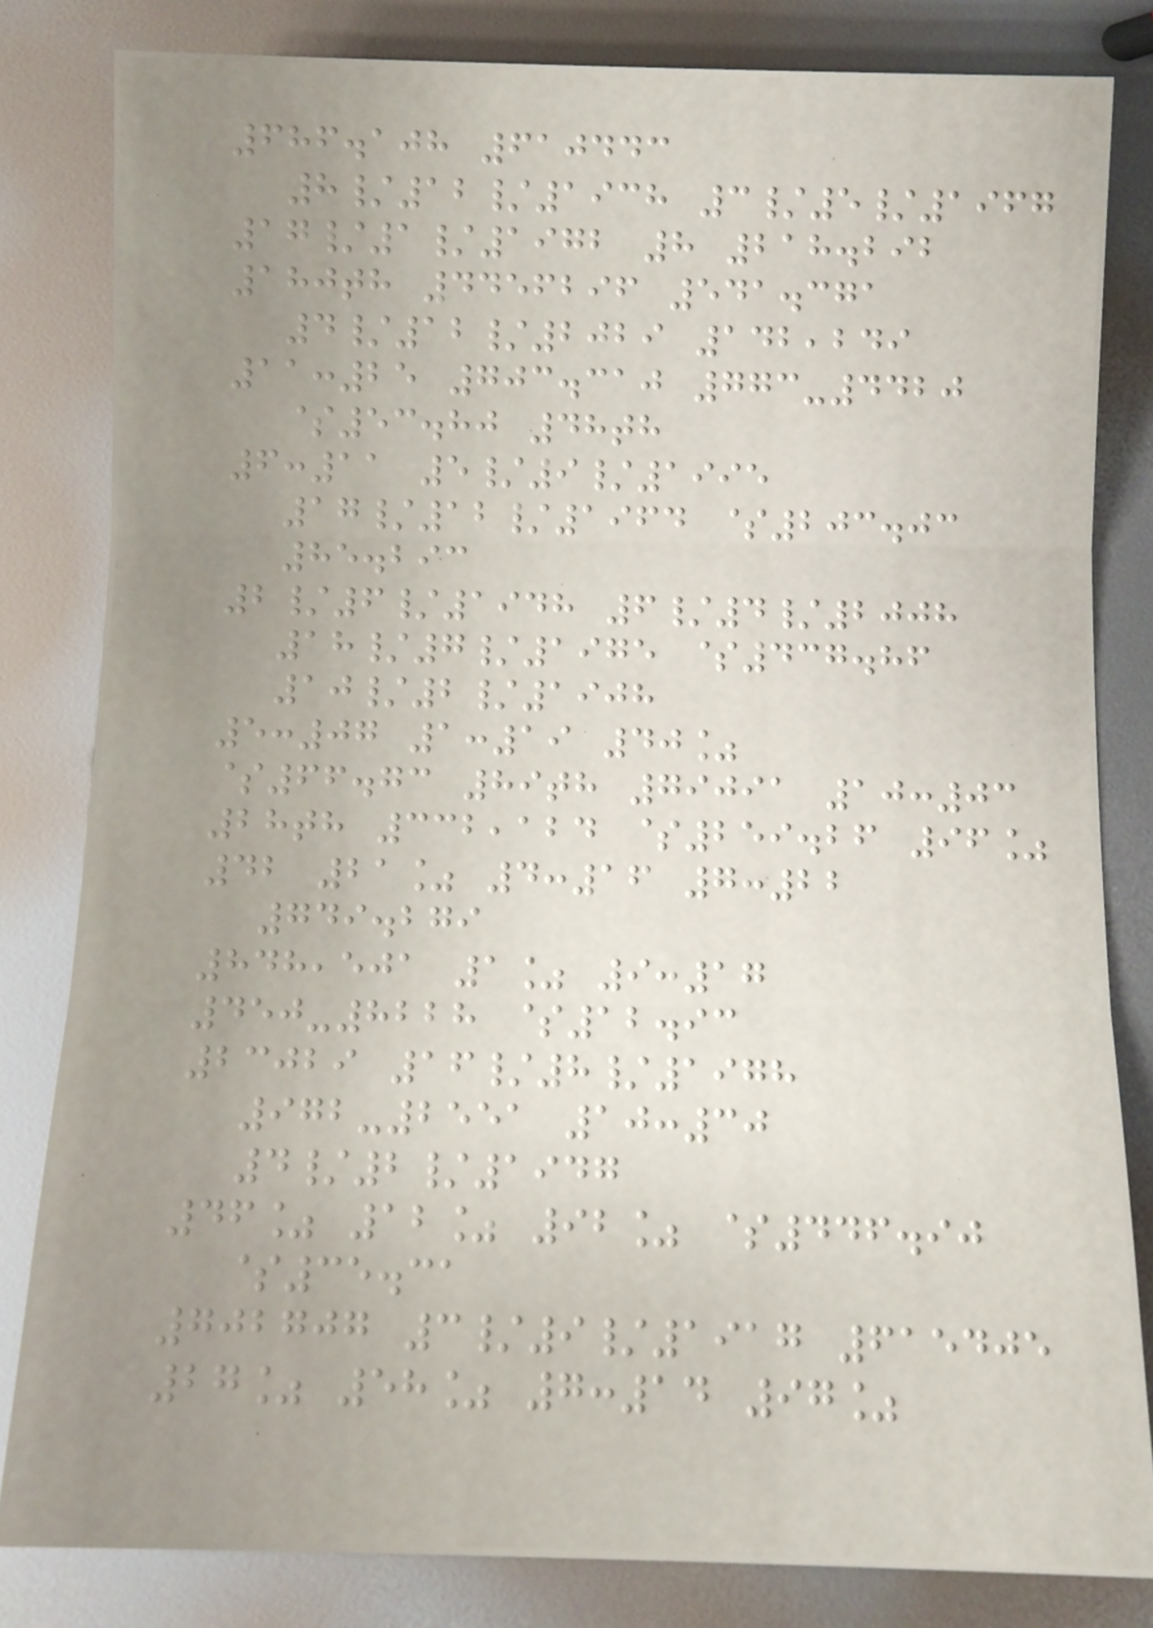686.108 610443
8/12/1938 3/5/1967
17/1/1972 8 218.292
180th 4456296 541.371
4/12/2029 142,249
11:25 703.310 773-4420
$53.80 48th
6:11 5/9/1995
17/12/1964 $203.03
85.293
2/6/1948 6/4/2008
18/7/1975 $437.86
10/2/1908
5:07 1:19 40%
$66.73 89th 79091 10:03
28th 332,124 $259.26 96%
42 21% 4:16 7:22
749.279
848,501 1% 9:17
450-8228 $12.93
23029 16/8/1978
972-2551 10:30
4/2/1947
46% 12% 92% $446.90
$35.31
702707 3/9/1917 615405
27% 58% 7:14 97%
